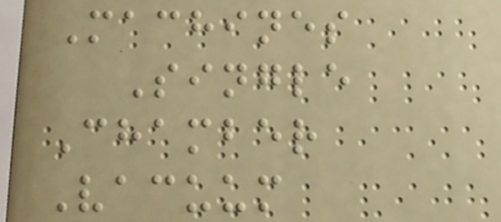Machines
Single
Chamber
Vacuum
